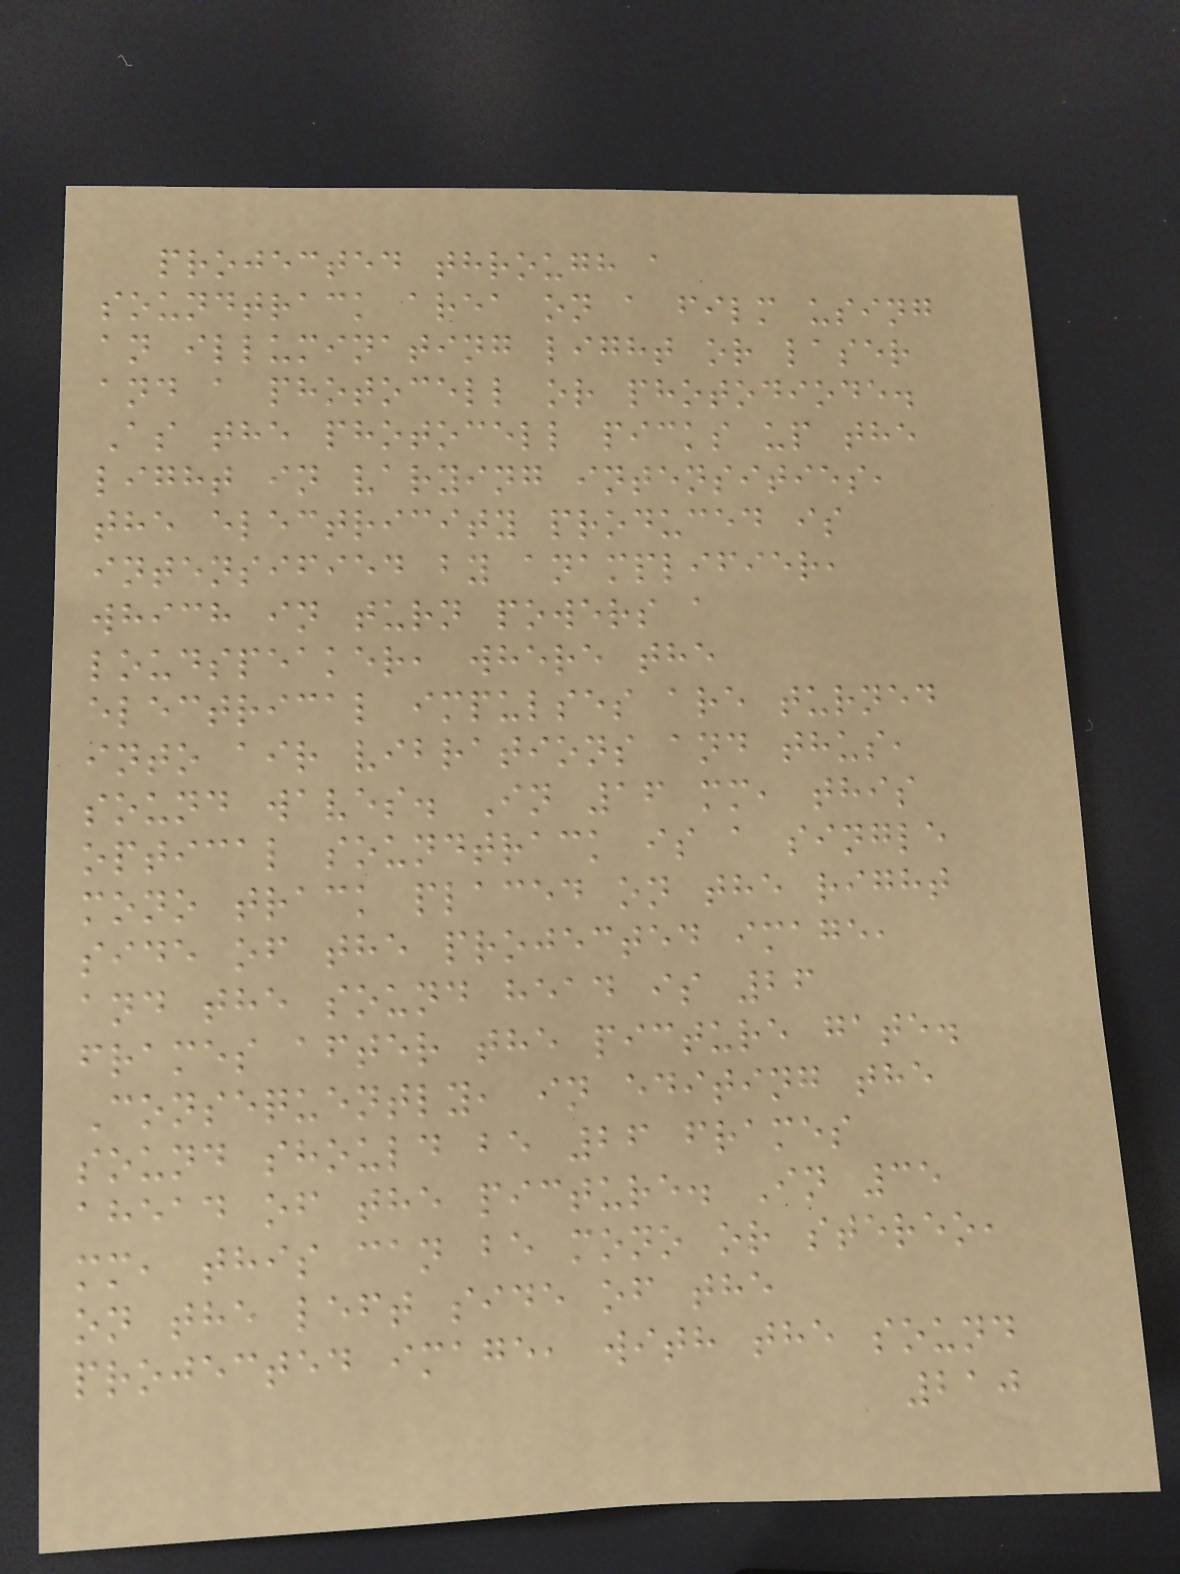projected through a
soundtrack area on a film using
an illuminating light or laser
and a photocell or photodiode.
As the photocell picks up the
light in varying intensities,
the electricity produced is
intensified by anamplifier,
which in turn powers a
loudspeaker, where the
electrical impulses are turned
into air vibrations and thus,
sound waves. In 16 mm, this
optical soundtrack is a single
mono track placed on the right
side of the projected image,
and the sound head is 26
frames after the picture gate.
Consequently, in editing the
sound should be 26 frames
ahead of the picture. In 35
mm, this can be mono or stereo,
on the left side of the
projected image, with the sound
210
